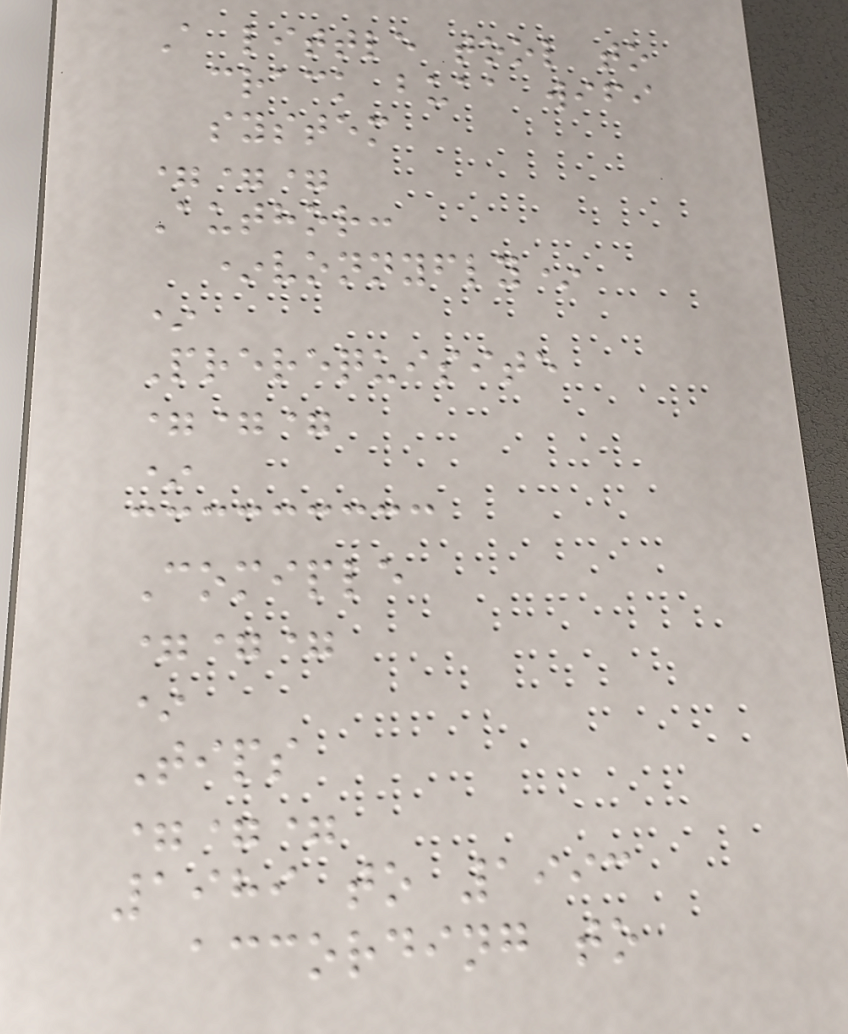A little tool to
crack buaa wifi
system
===
Author:
*vonnyfly*
*
Prerequisite
===
*
Comiple
===
*
Tips
===
1989 to 1993
according to
